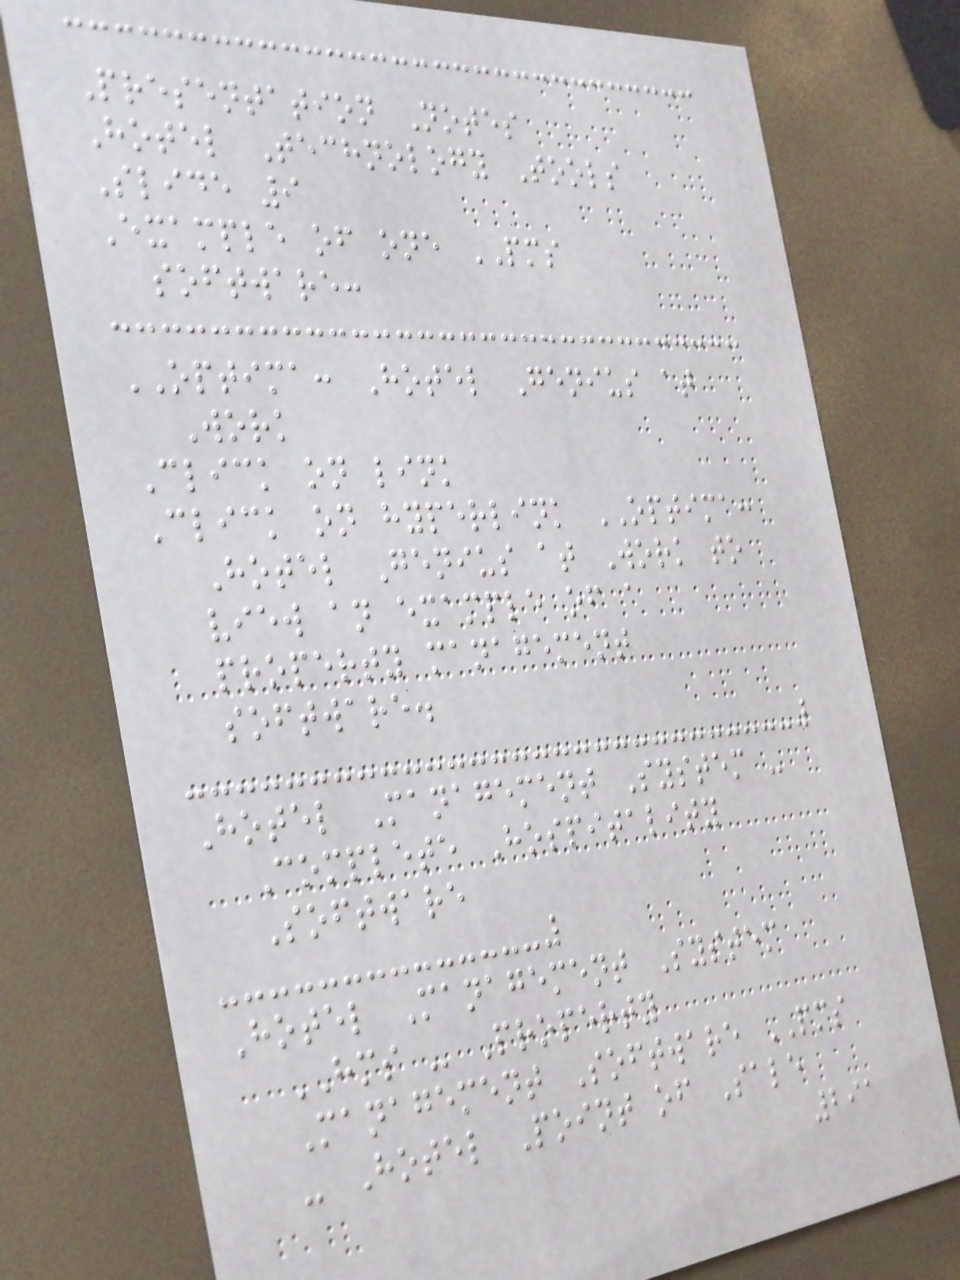Presentation Notes
Hotel Technology Tools
Slide 9
Example of one PMS
software:
OPTIMA: Hotel Genius at
Work
Click on link
Click on hyperlink OPTIMA:
Hotel Genius at Work to
view an example of a
property management
software.
Hotel Management System -
Complete Hospitality
Software
Hotel Management System
HMS - Property
Management Software PMS
- Hotel Point of Sale
291
